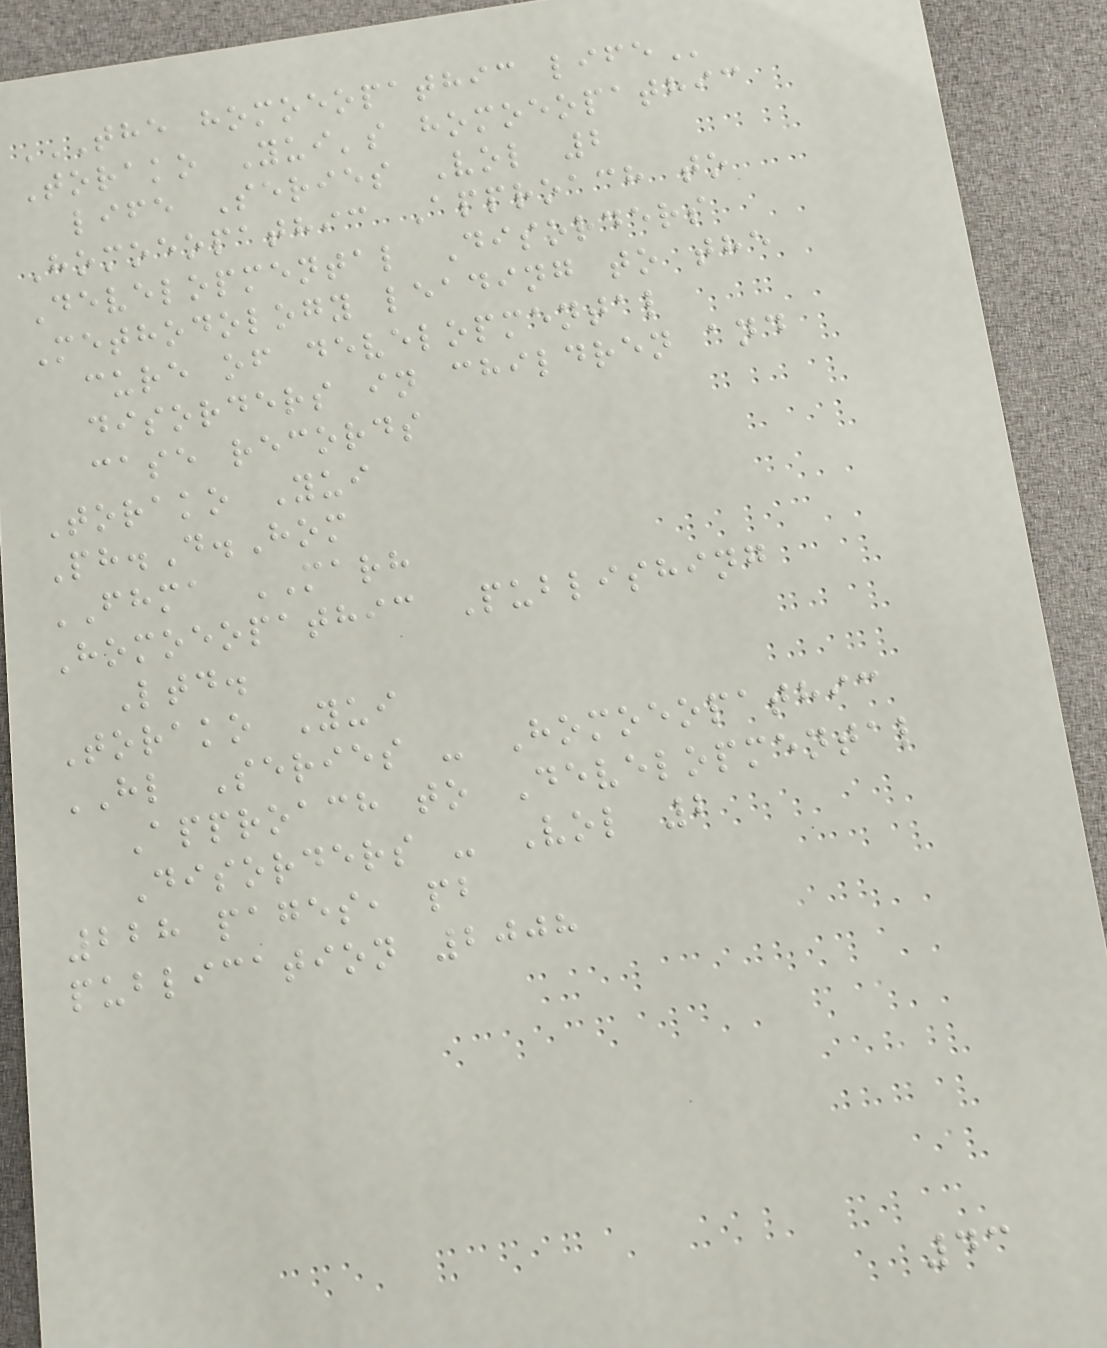THE HOMOEOPATHIC LIFE
Torako Yui's homoeopathic
life Series Vol 2
Homoeopathic Approach to
Developmental Disorders
Methodology leading to the
cure of developmental
disorders in children and
case records
Torako Yui
Ph.D.Hom
FHMA MARH
Homoeopathic Publishing
Ltd.
Torako Yui
HL Series - Homoeopathic
Approach to Developmental
Disorders - Vol 2
228 pages, pb
publication 2008
43
